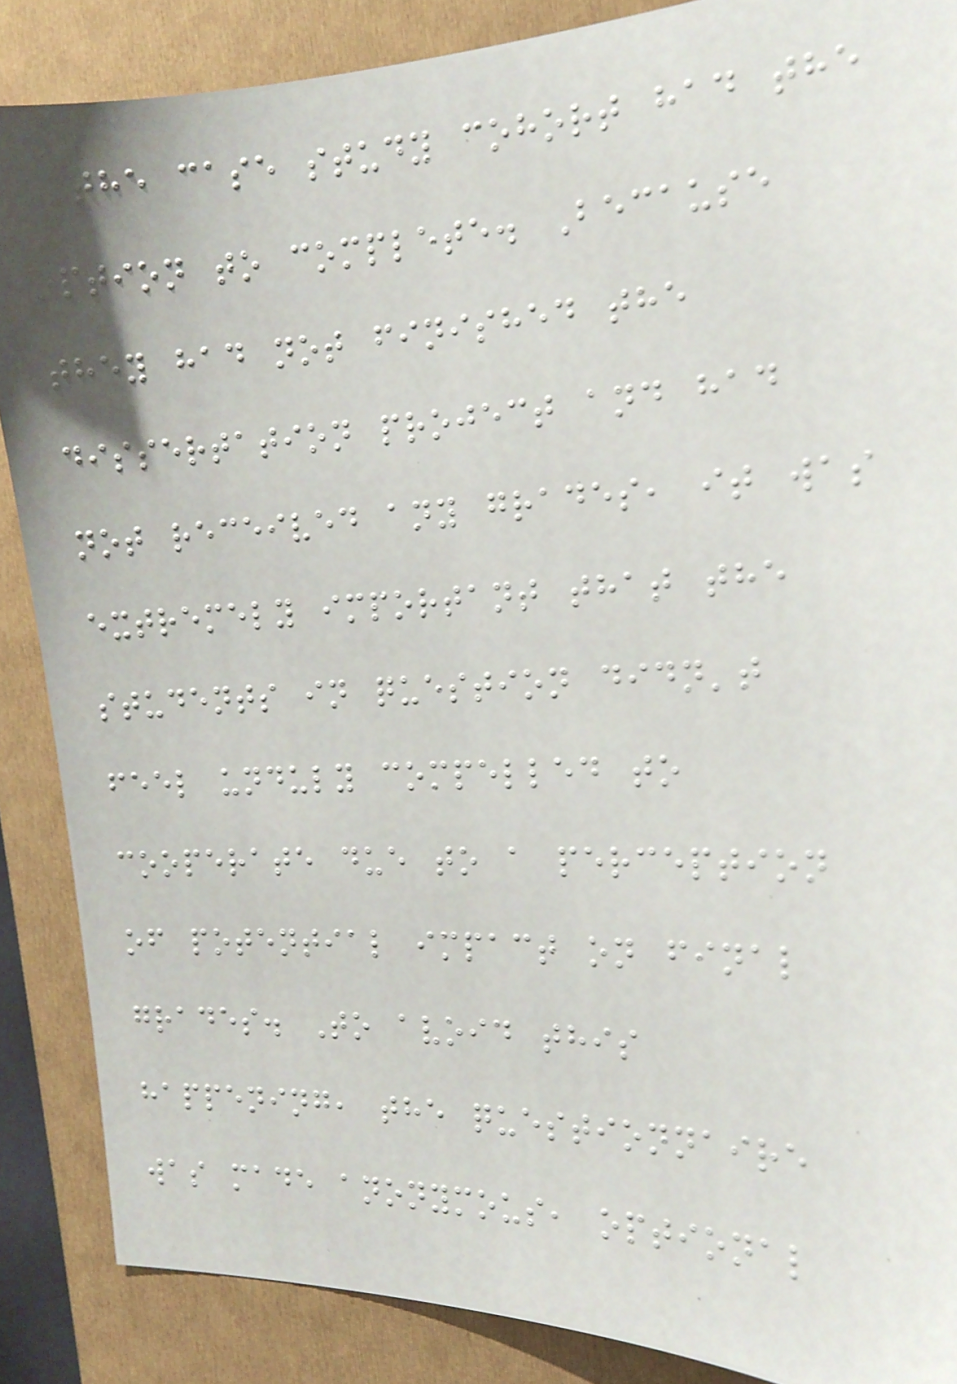the case study cohort had the
option to complete. Because
they had not finished the
dissertation project and had
not received any grades, it was
extremely important that the
students in question didn't
feel unduly compelled to
cooperate due to a perception
of potential impact on final
grades. To avoid this
happening, the questionnaire
was made anonymous, optional
